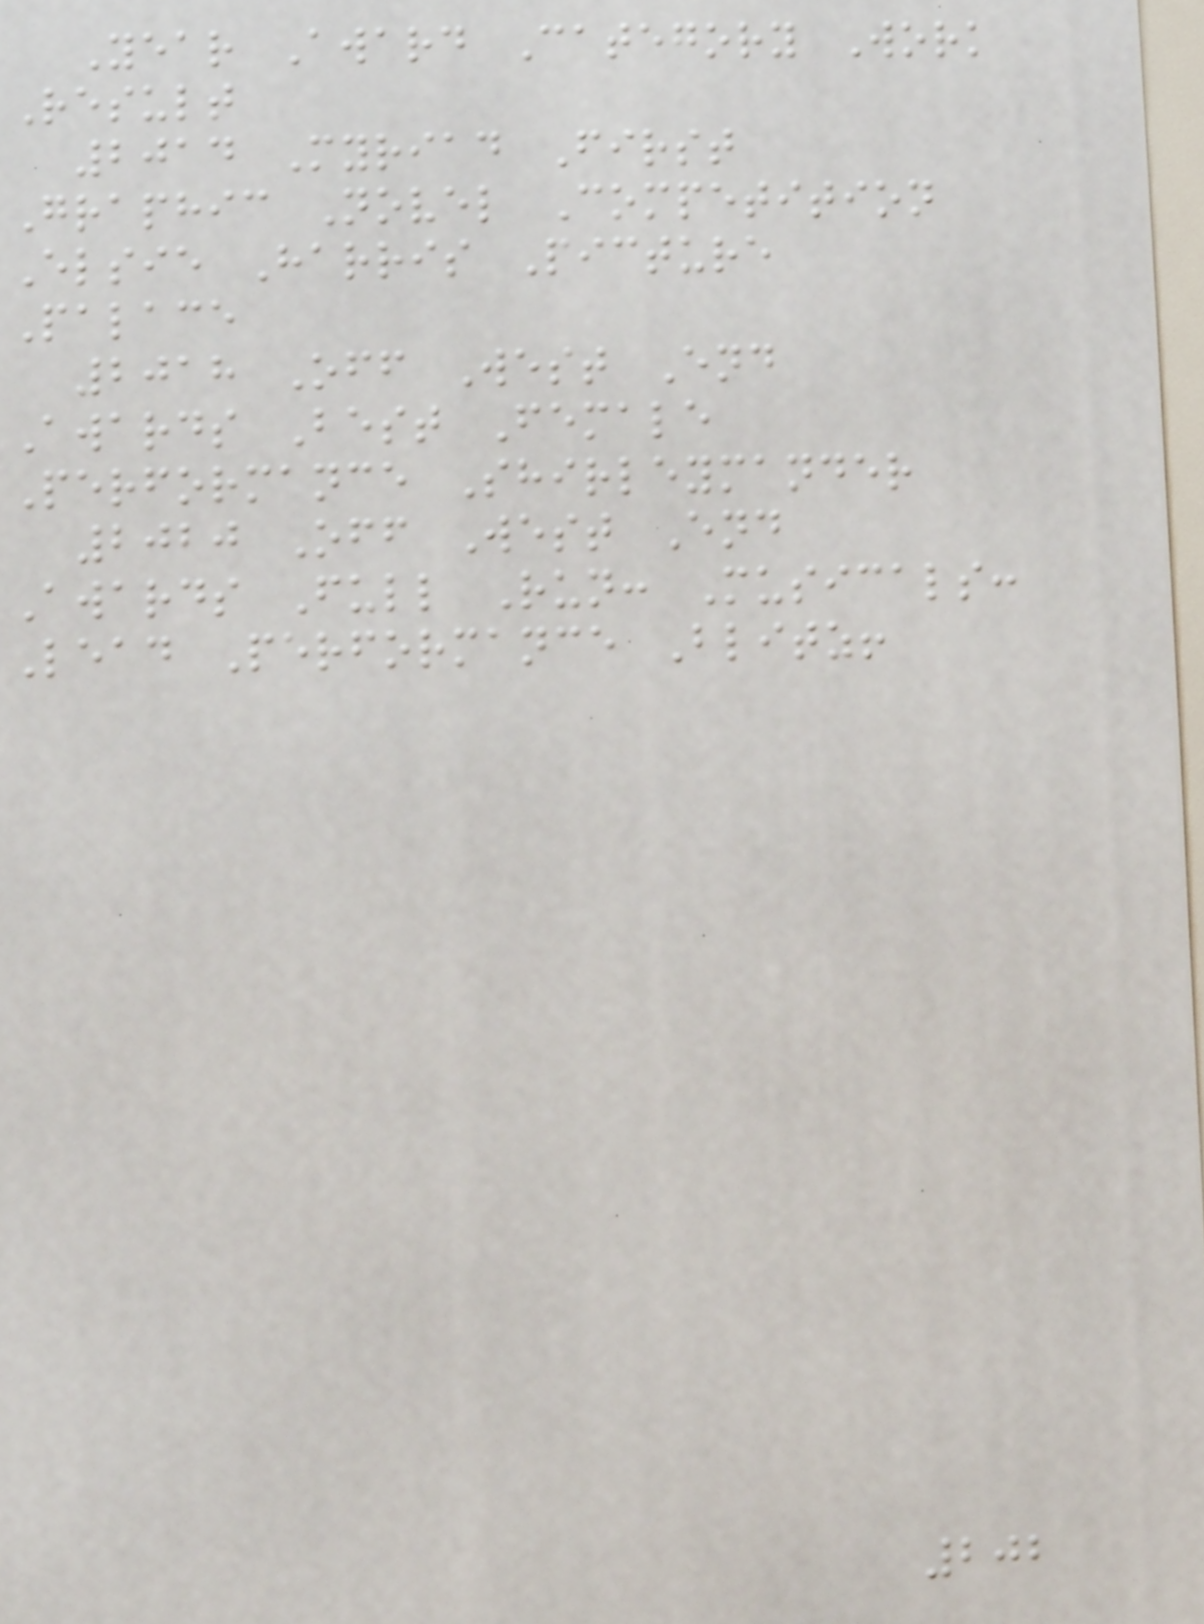Year Award Category Work
Result
2014 Myriad First
Graphic Novel Competition
Elsie Harris Picture
Palace
2018 Off West End
Awards Best Female
Performance Shirleymander
2020 Off West End
Awards Full Run: Musicals:
Lead Performance Blitz!
202
